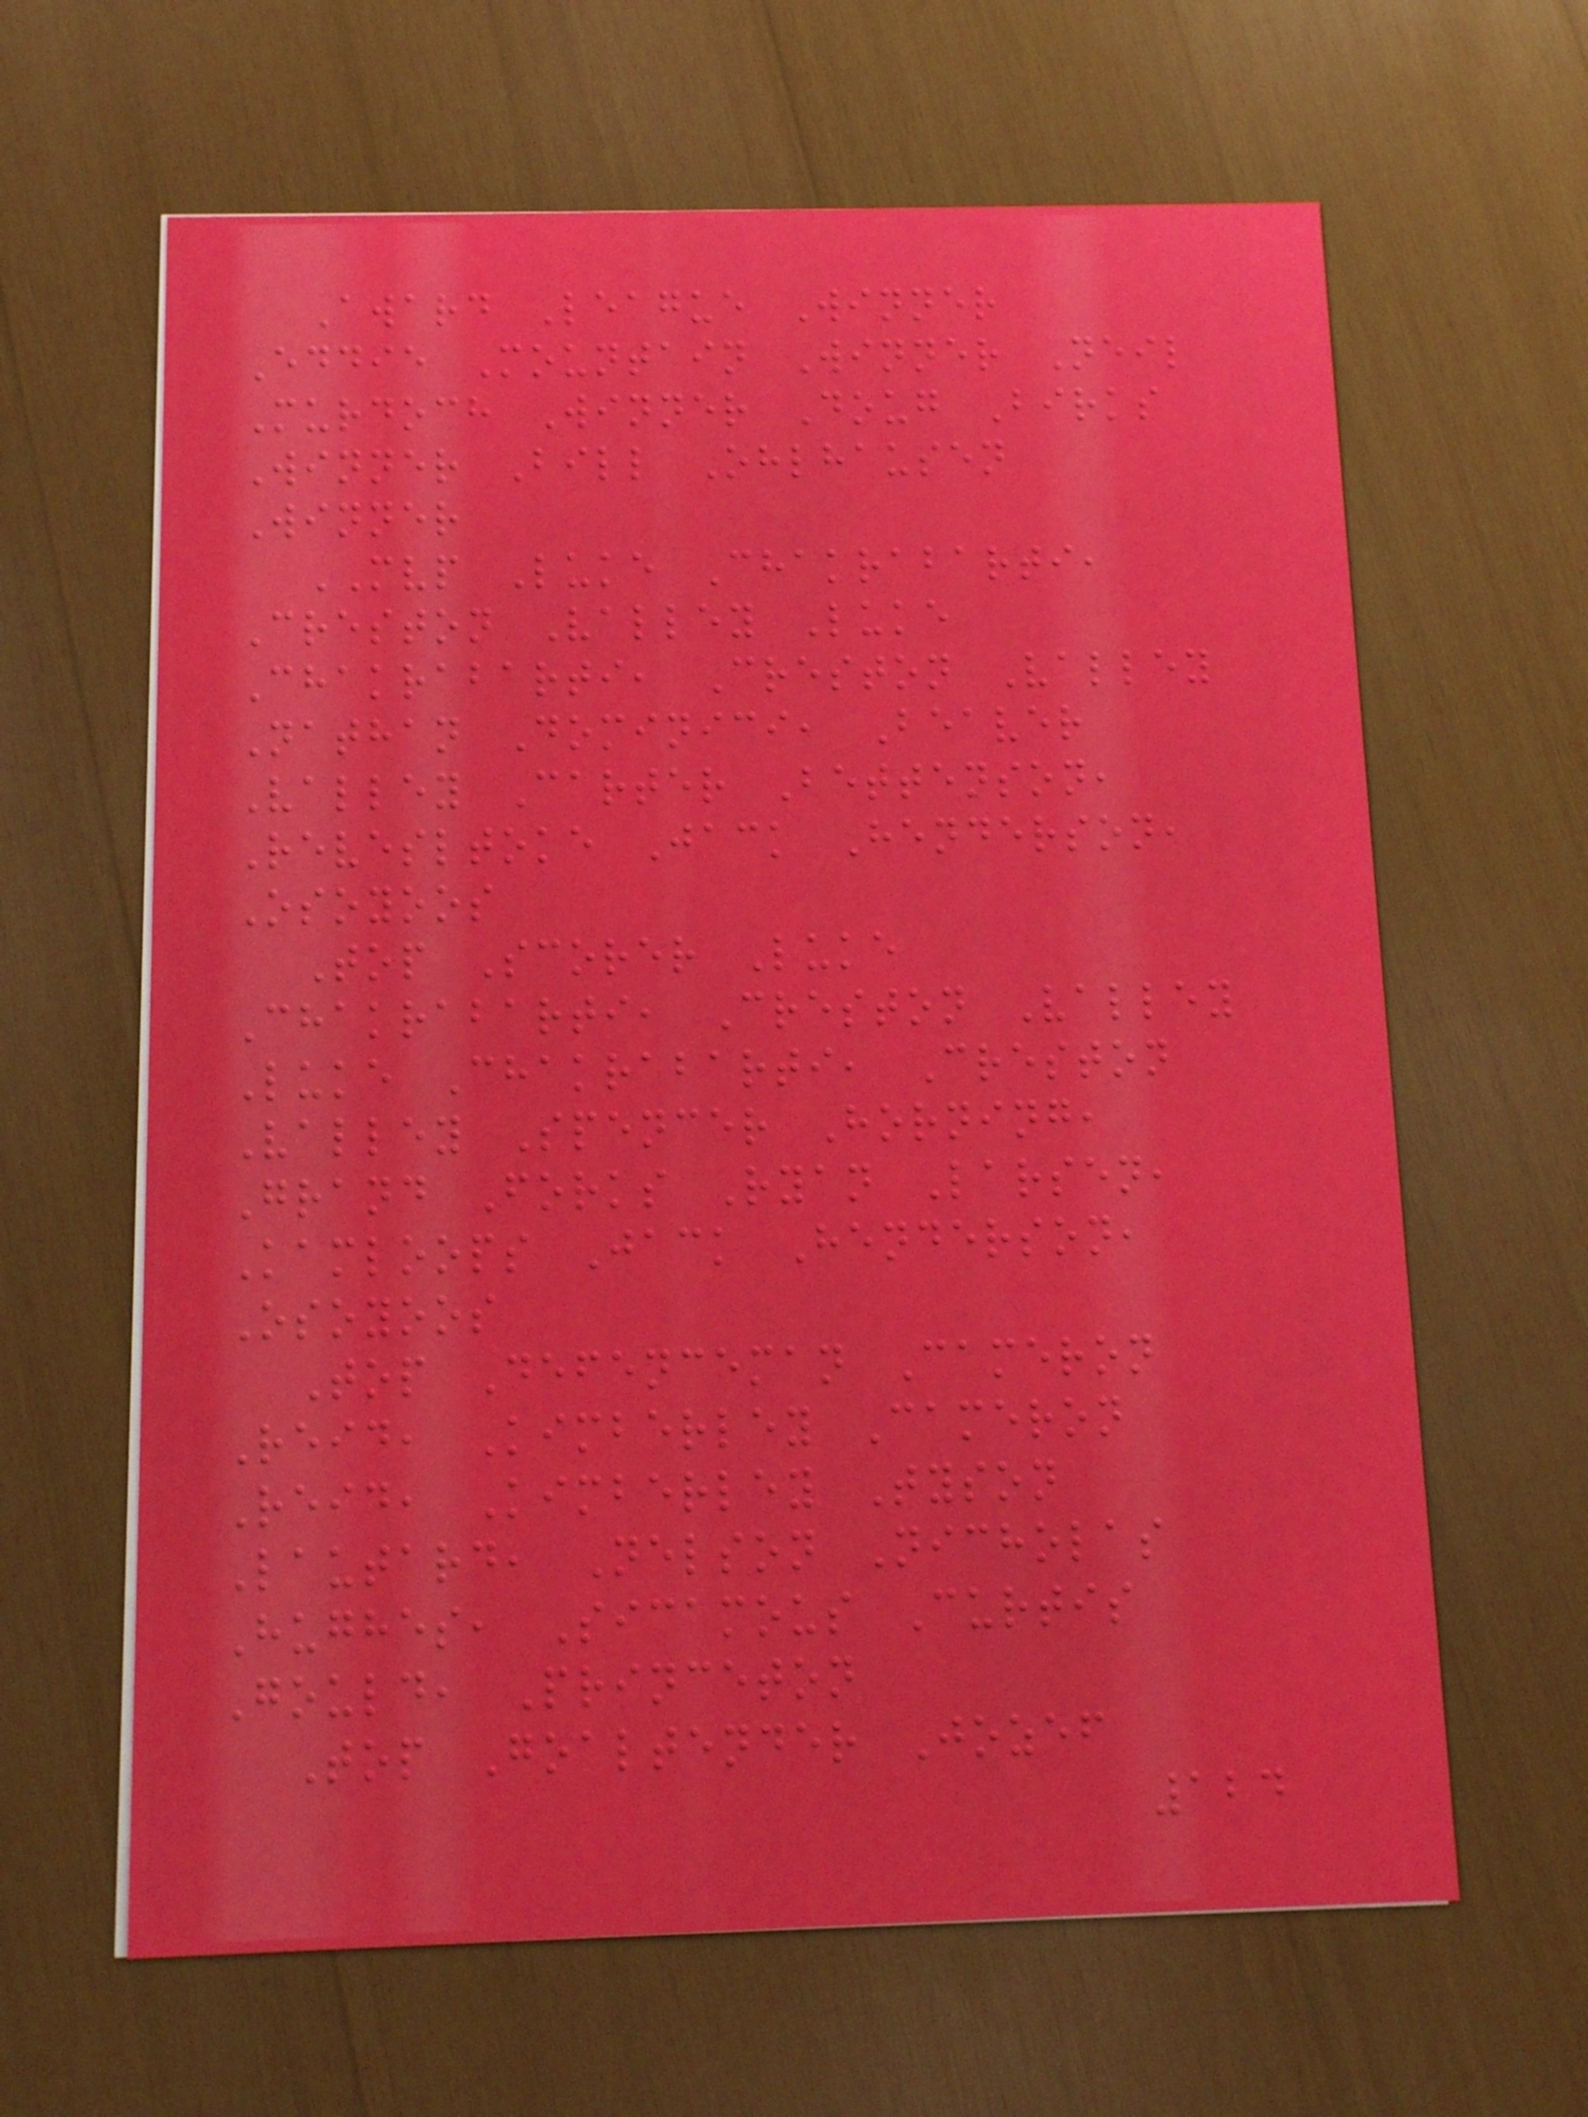Award League Winner
Eddie Mountain Winner Neil
Murdoch Winner Doug Birks
Winner Bill Ohlhausen
Winner
MVP Luke Chakrabarti,
Creston Valley Luke
Chakrabarti, Creston Valley
Nathan Dominici, Beaver
Valley Carter Bettenson,
Revesltoke Jack Henderson,
Osoyoos
Top Scorer Luke
Chakrabarti, Creston Valley
Luke Chakrabarti, Creston
Valley Spencer Horning,
Grand Forks Ryan Larsen,
Kamloops Jack Henderson,
Osoyoos
Top Defenceman Cameron
Reid, Kimberley Cameron
Reid, Kimberley Tyson
Lautard, Nelson Nicholas
Hughes, Sicamous Curtis
Gould, Princeton
Top Goaltender Jozef
124
